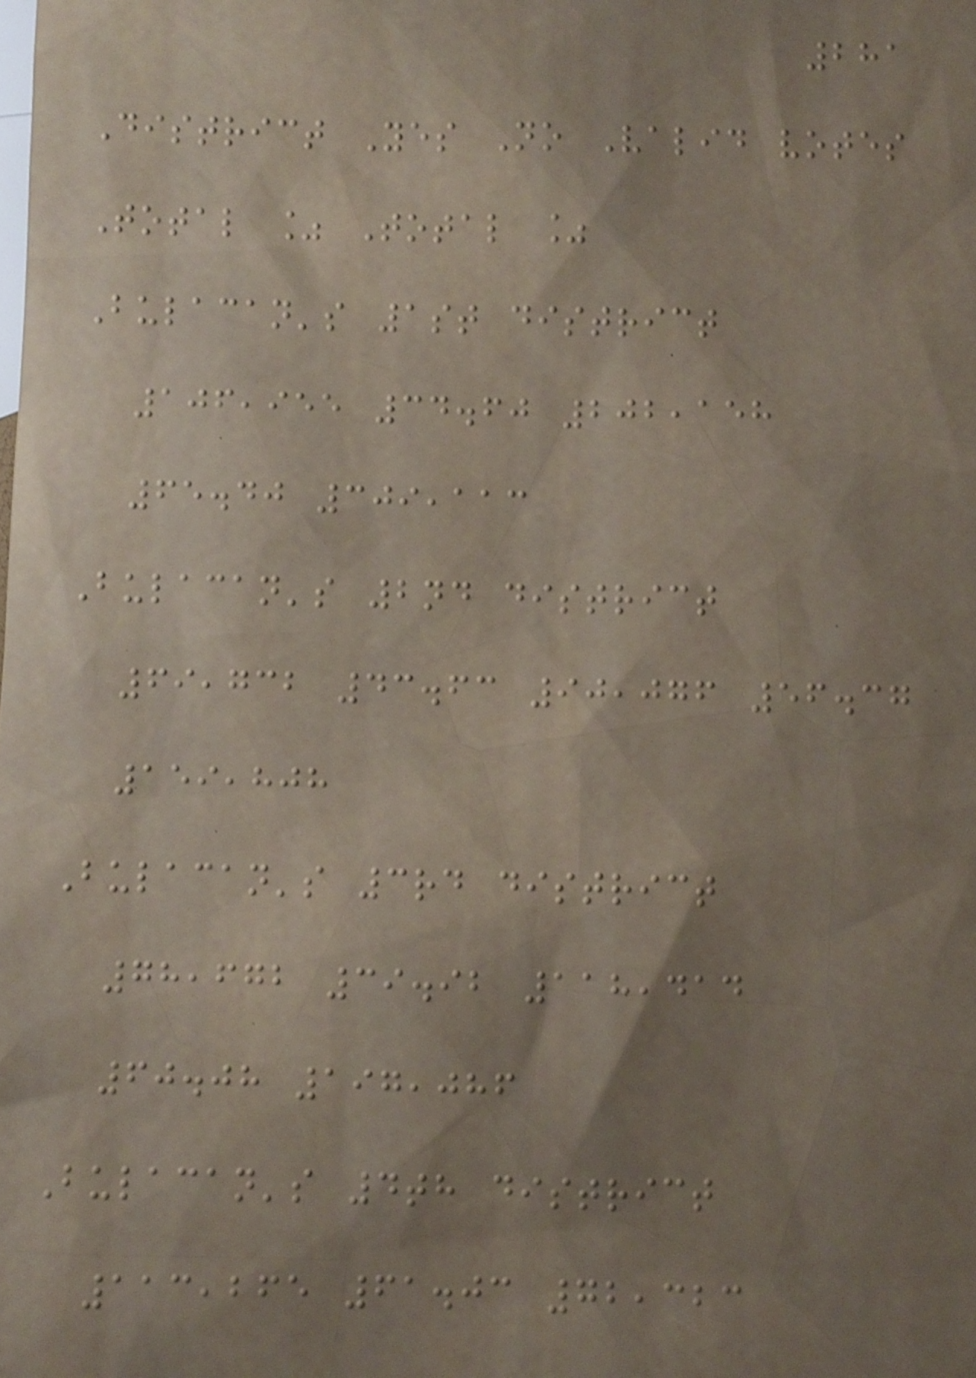281
District Yes No Valid votes
Total % Total %
Bulacan's 1st district
106,955 34.60 202,158
65.40 309,113
Bulacan's 2nd district
69,732 43.63 90,076 56.37
159,808
Bulacan's 3rd district
78,672 39.92 118,414
60.08 197,086
Bulacan's 4th district
113,265 61.03 72,323
